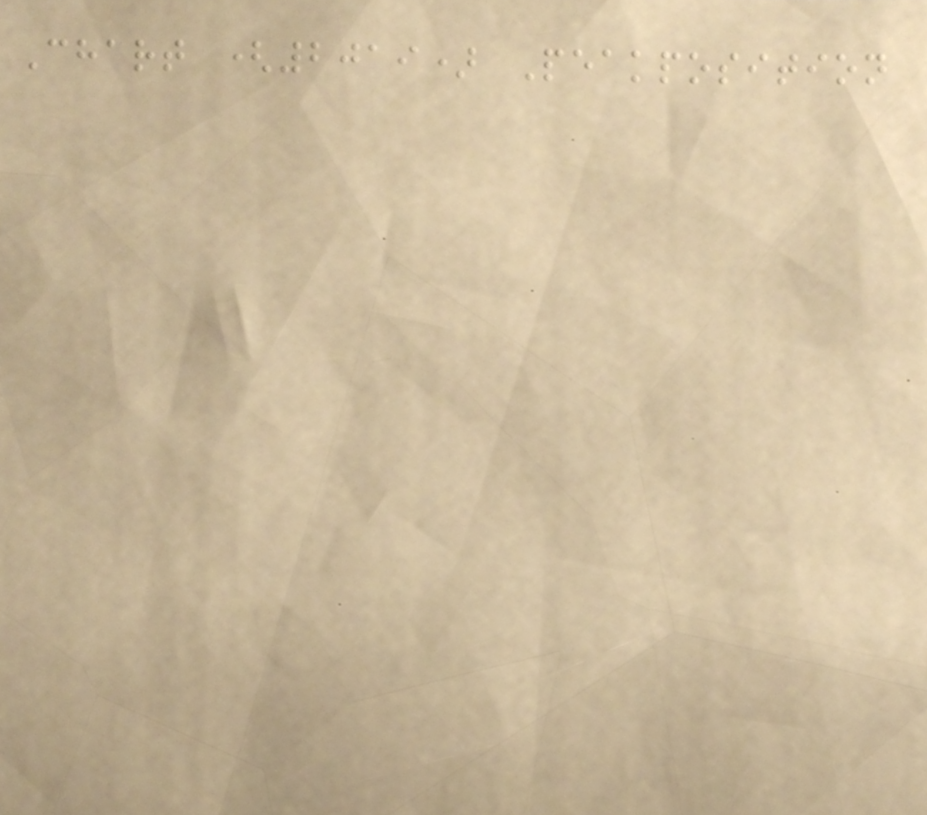Chart (2019) Peakposition
